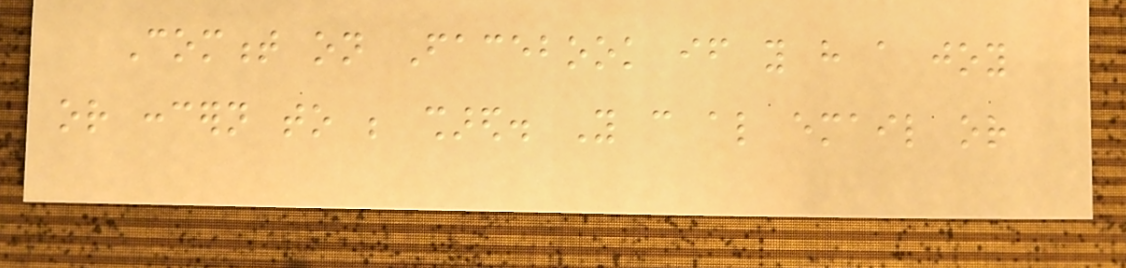Comment on Facebook if you have a joy
or concern to be shared. You can also email or
